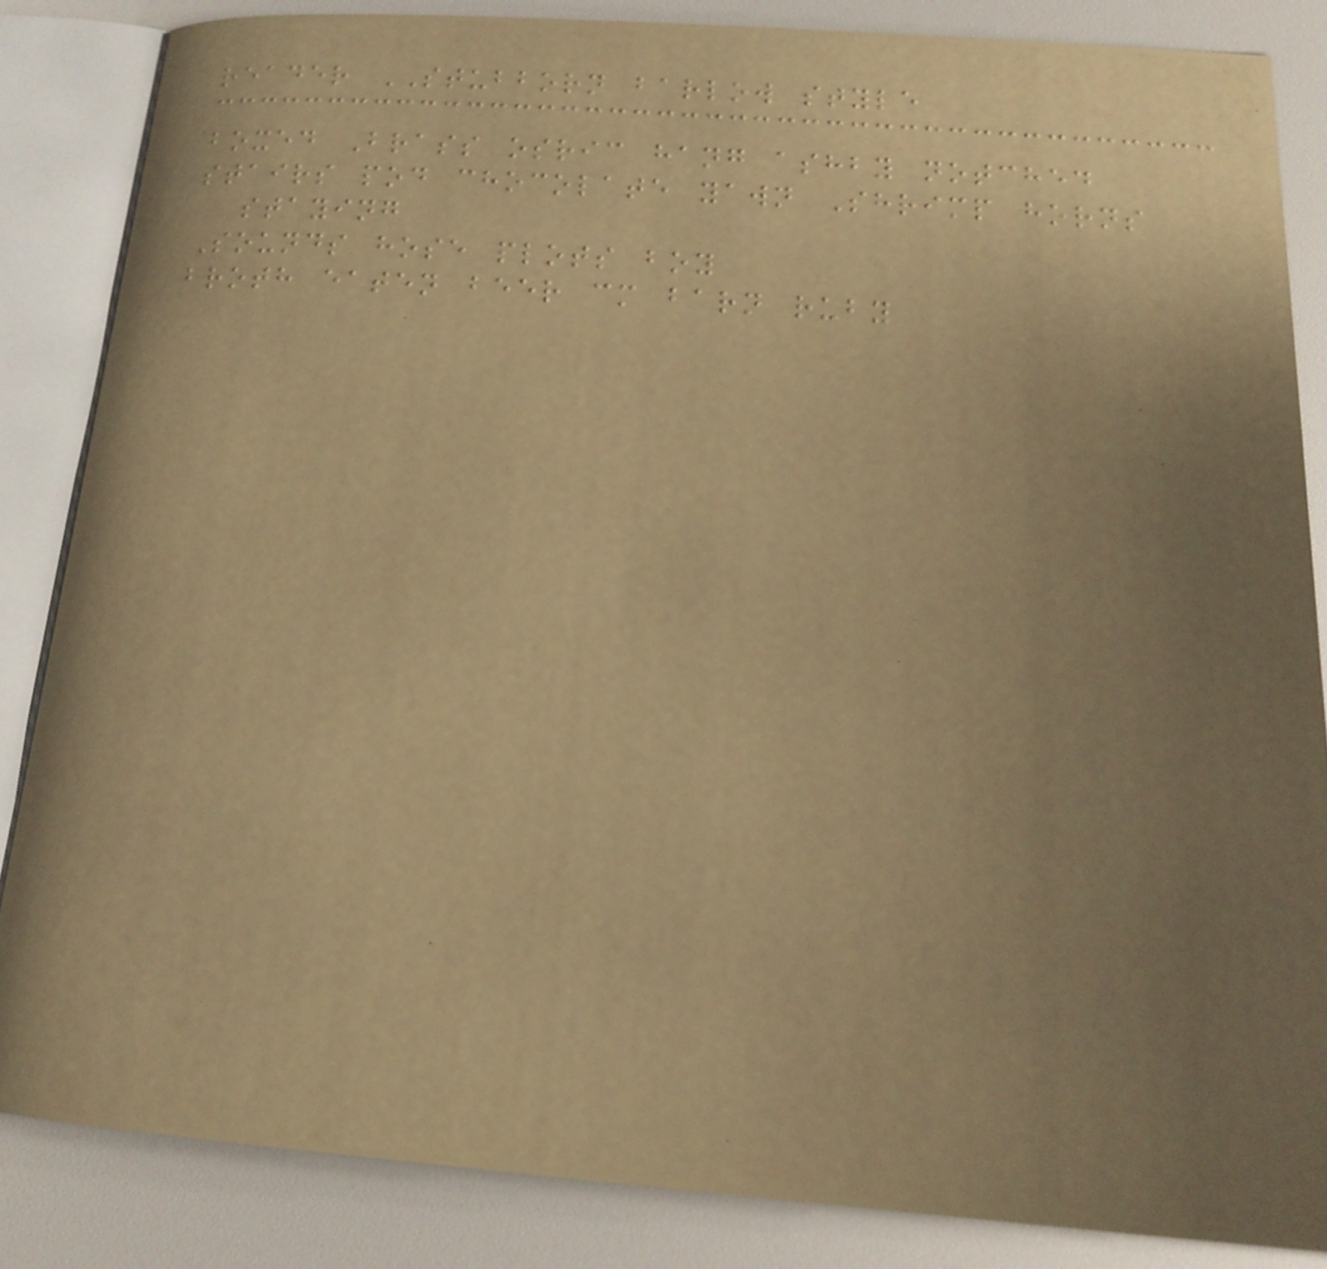reader STUBBORN barlow style
boxed Brass osric hang ashby notched
stairs pod chocolate yawn Shrimp horns
staying
Sounds hose plots boy
broth eaten beer cm barn ruby
